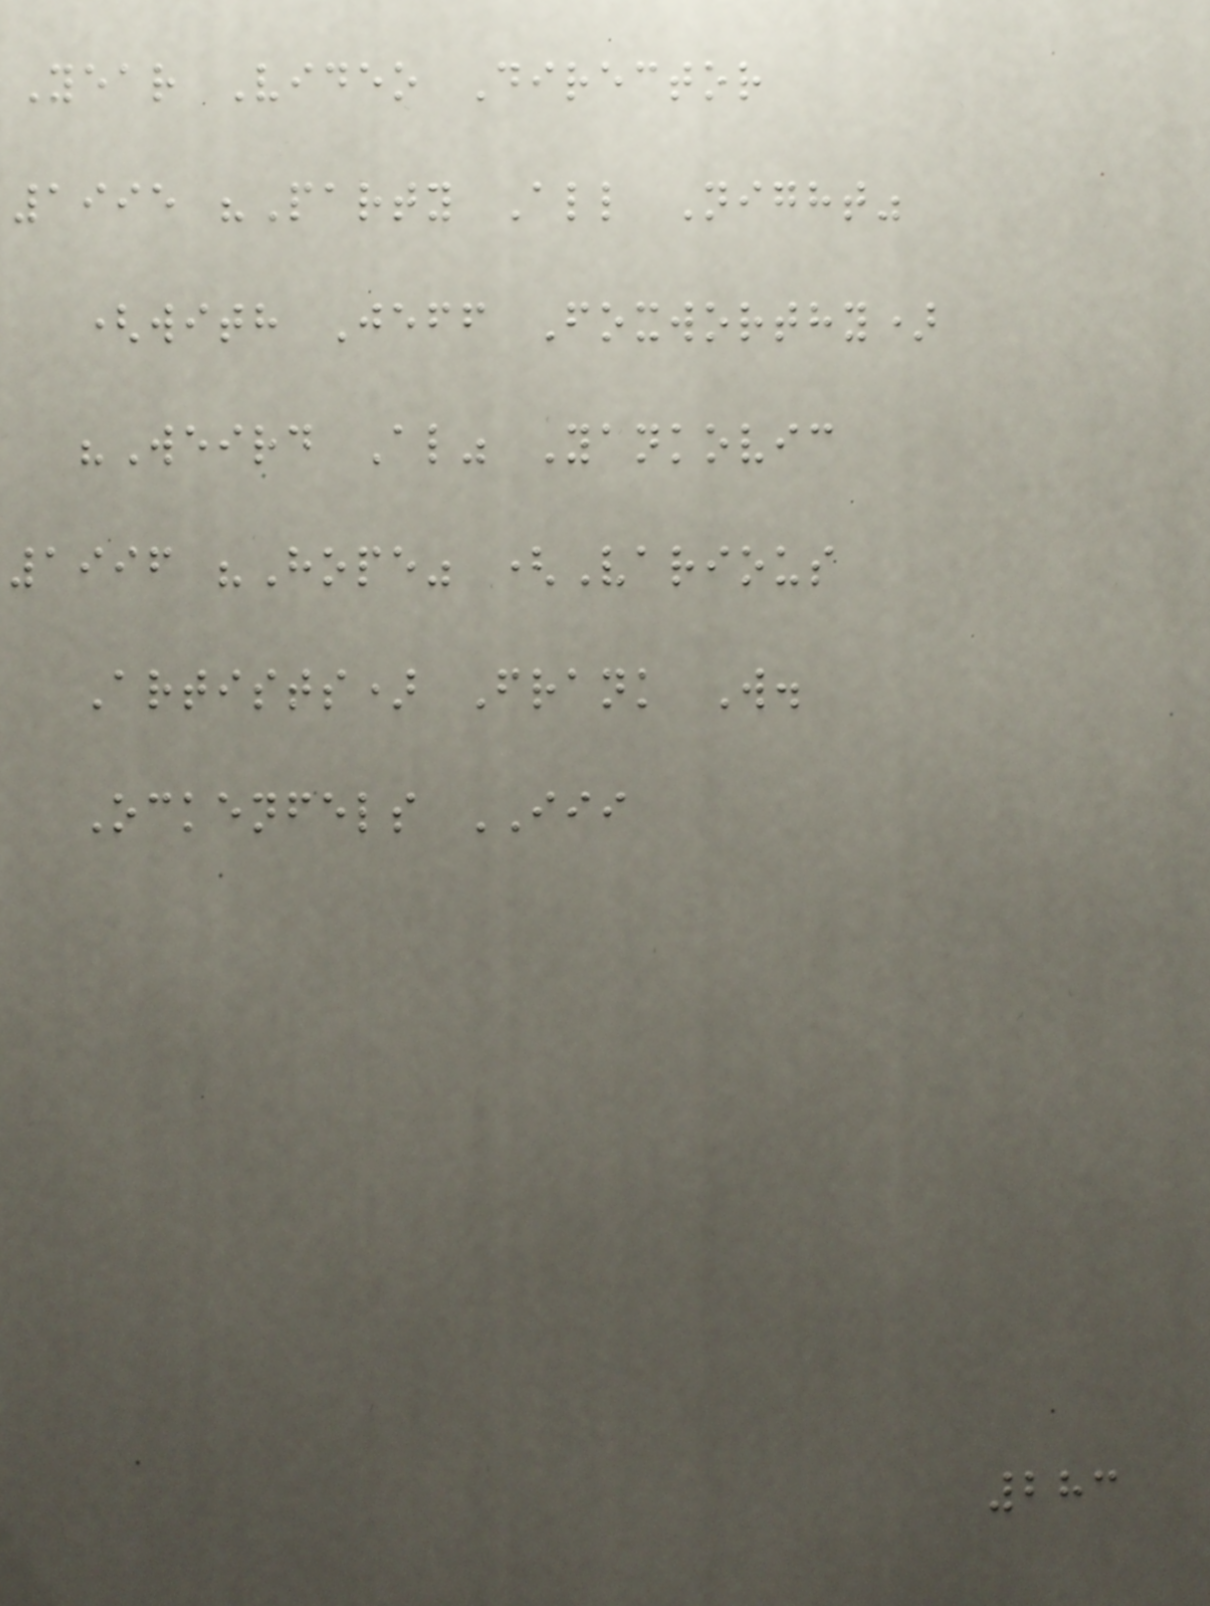Year Video Director
1995 "Party All Night"
(with Jeff Foxworthy)
"Weird Al" Yankovic
1996 "Hope" (Various
Artists) Frank W.
Ockenfels III
283
